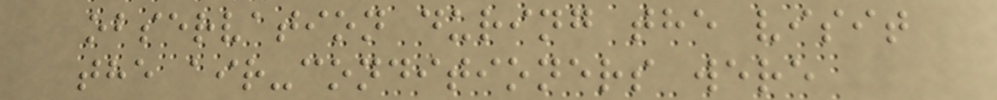observation during the visit
the air-conditioners were
